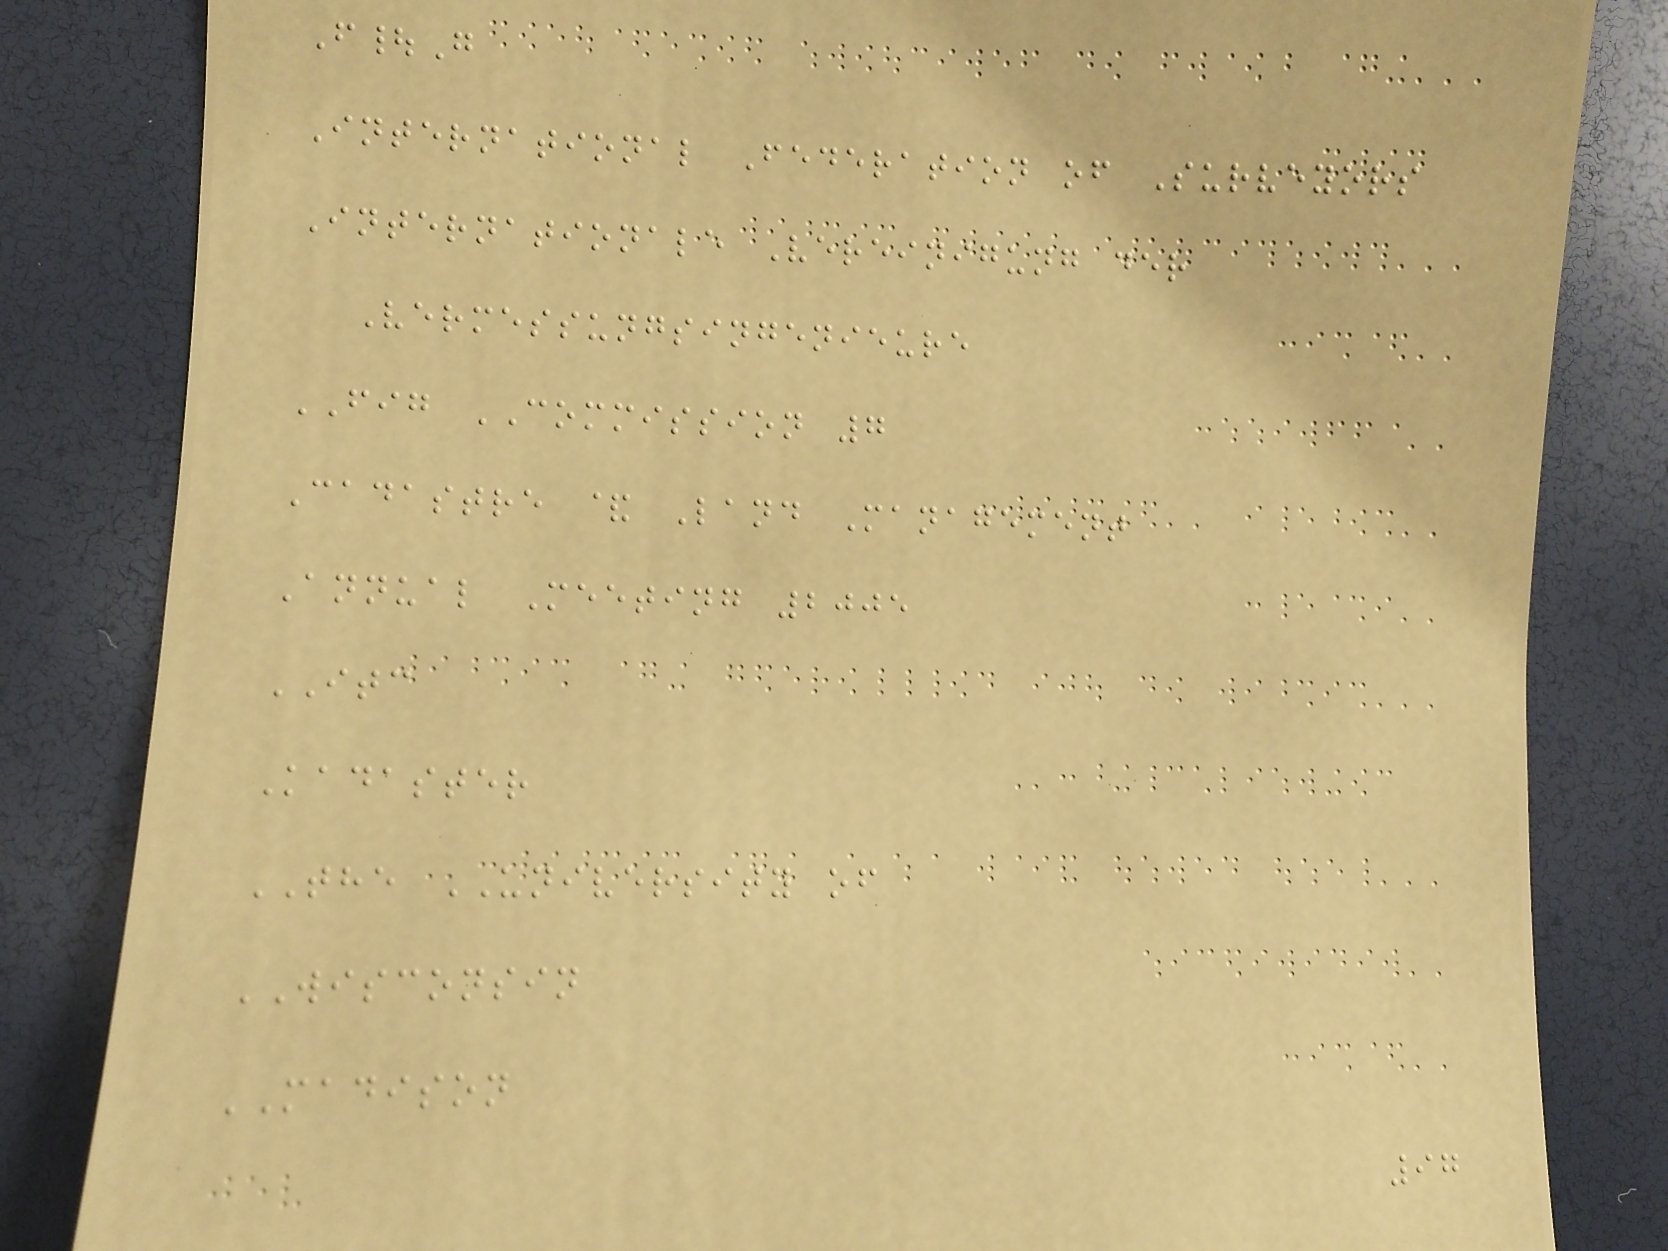F|G
International Federation of Surveyors
Internationale Vereinigung der
Vermessungsingenieure
FIG COMMISSION 7
Cadastre & Land Management
Annual Meeting 2005
ITC
Kadaster
THE UNIVERSITY of
WISCONSIN
MADISON
97
